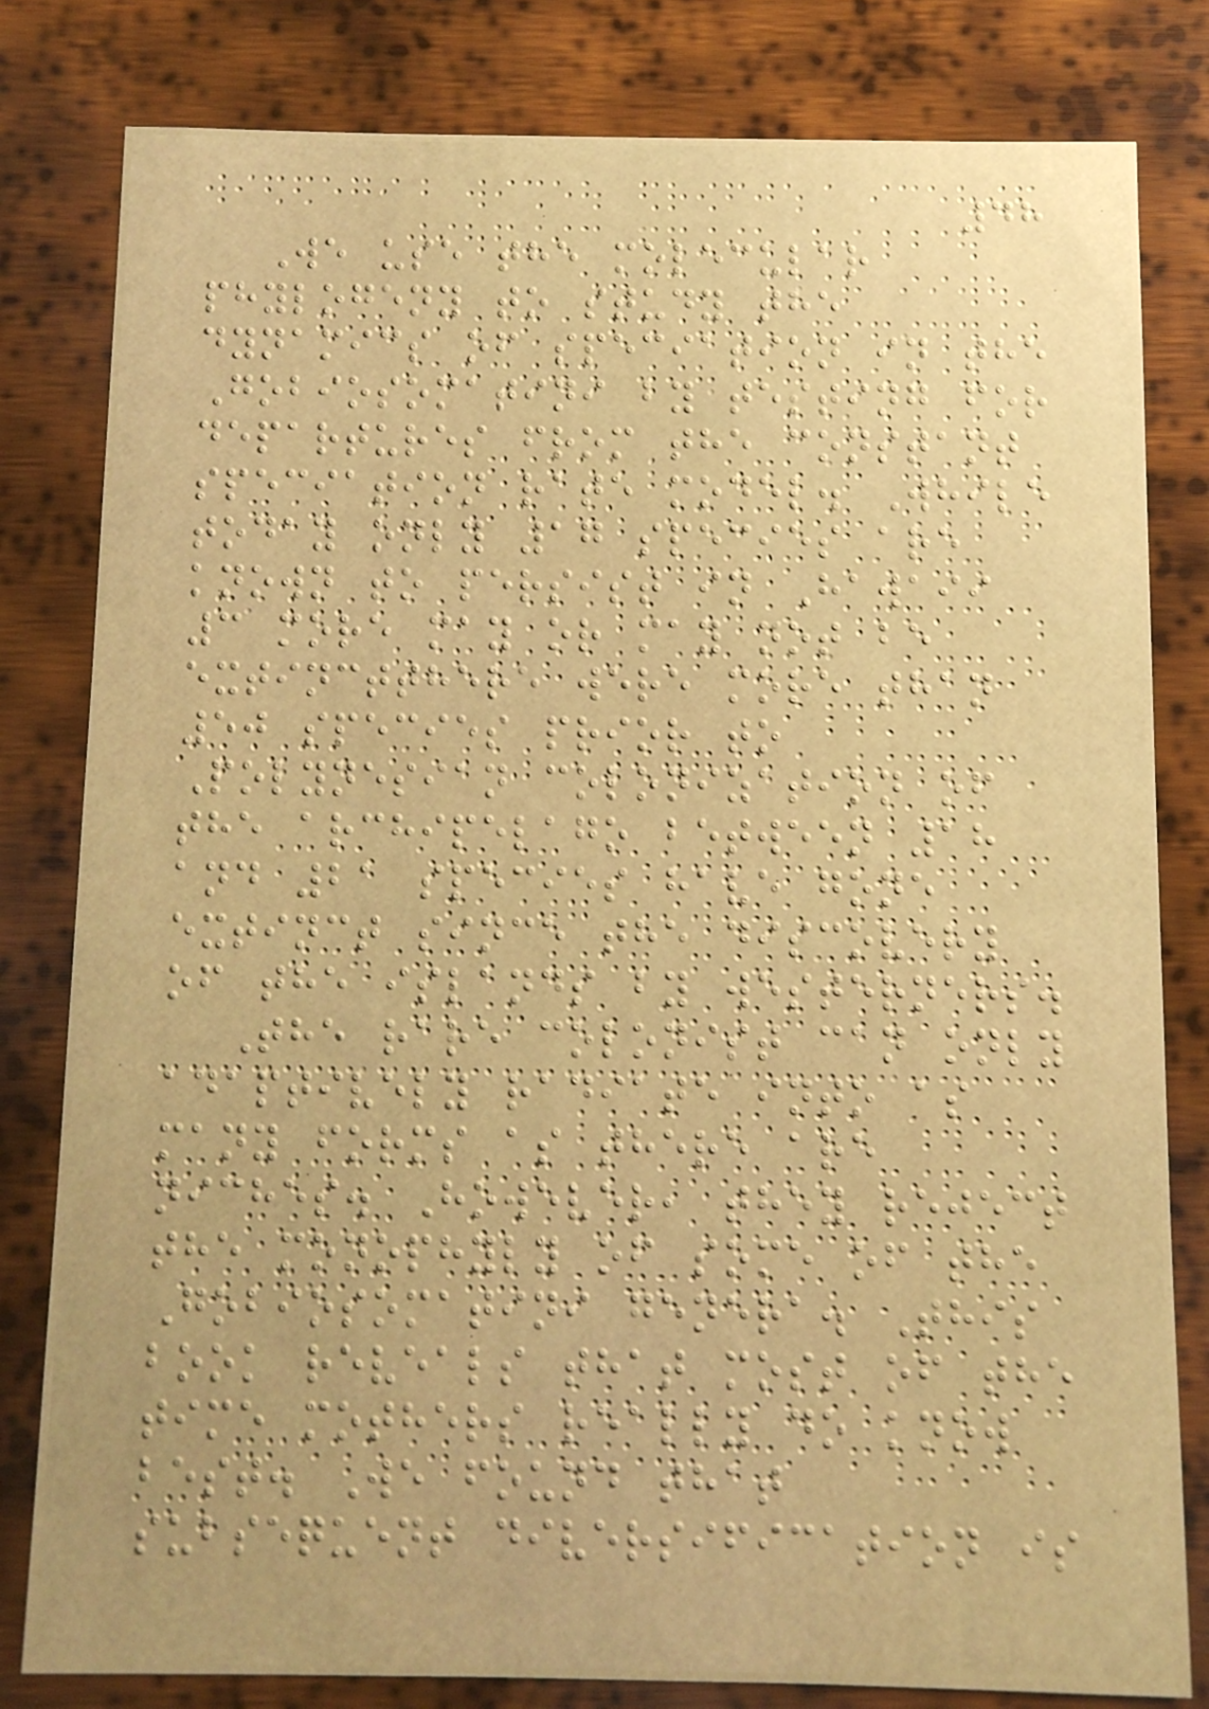48
We use the molecular
phylogeny to study the
dynamics of speciation in the
Gobiosomatini by testing for
departures from the constant
speciation rate model. While
today only 17 species are
known to persist in Hawaii
3 more may or may not be
extinctthere were more than
50 species prior to
Polynesian colonization of
the archipelago between 18
and 21 species have gone
extinct since the discovery
of the islands by westerners.
The rare colonist can only
adaptively radiate into as
many forms as there are
niches. However, they reject
the monophyly of some of the
Gobiosomatini genera. This
book reveals that most of the
time mothers really do know
best. We found that
subsequent diversification is
